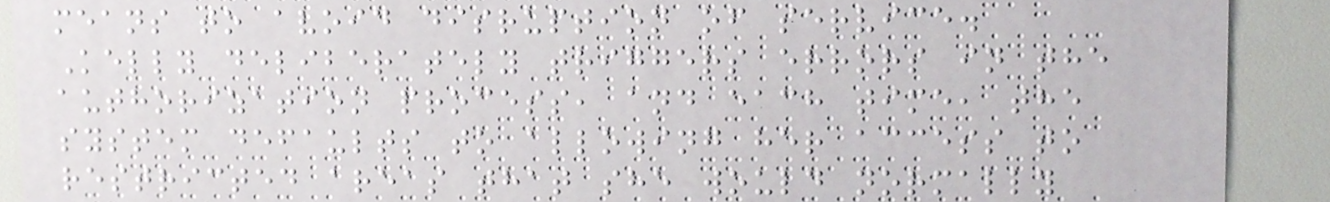means to avoid disruption of service.
Kelly deliberately triggers errors in the
authorization process, and each time, the
system defaults to allowing her access to
restricted areas that she would normally
